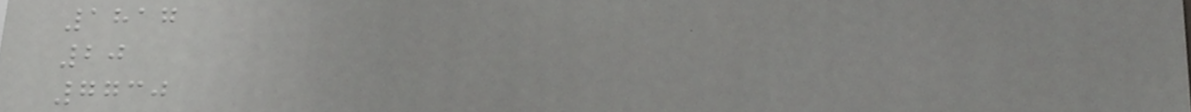1817
20
7730
